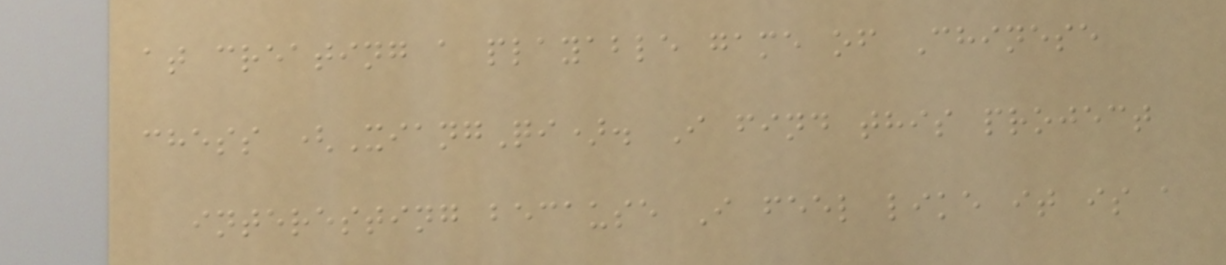at creating a playable game of Chinese
chess (XiangQi). I find this project
interesting because I feel like it is a
